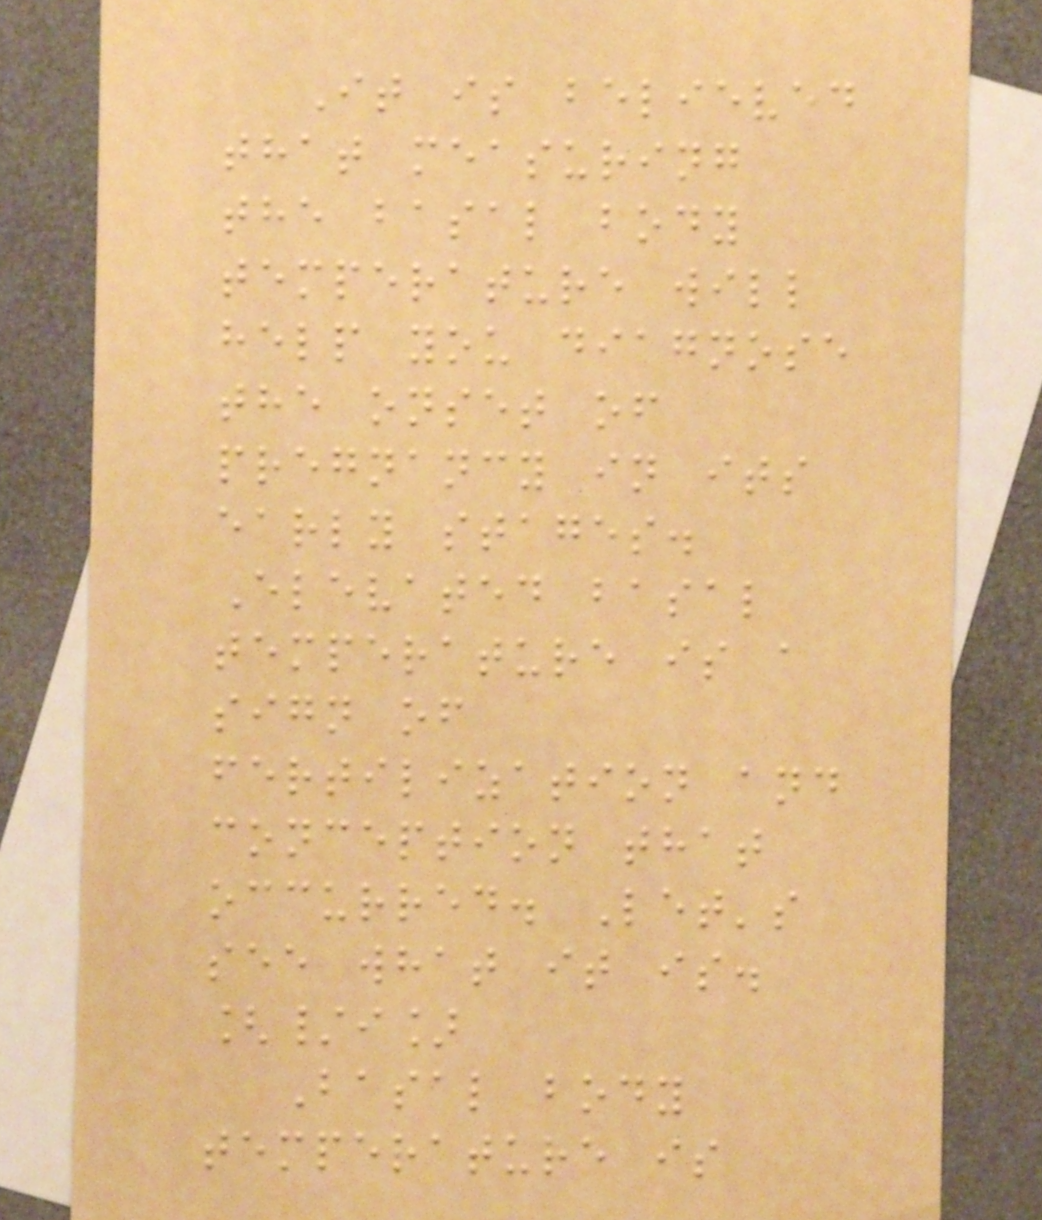It is believed
that measuring
the basal body
temperature will
help you diagnose
the onset of
pregnancy in its
early stages.
Elevated basal
temperature is a
sign of
fertilization and
conception that
occurred. Let's
see what it is.
[/i]
Basal body
temperature is
